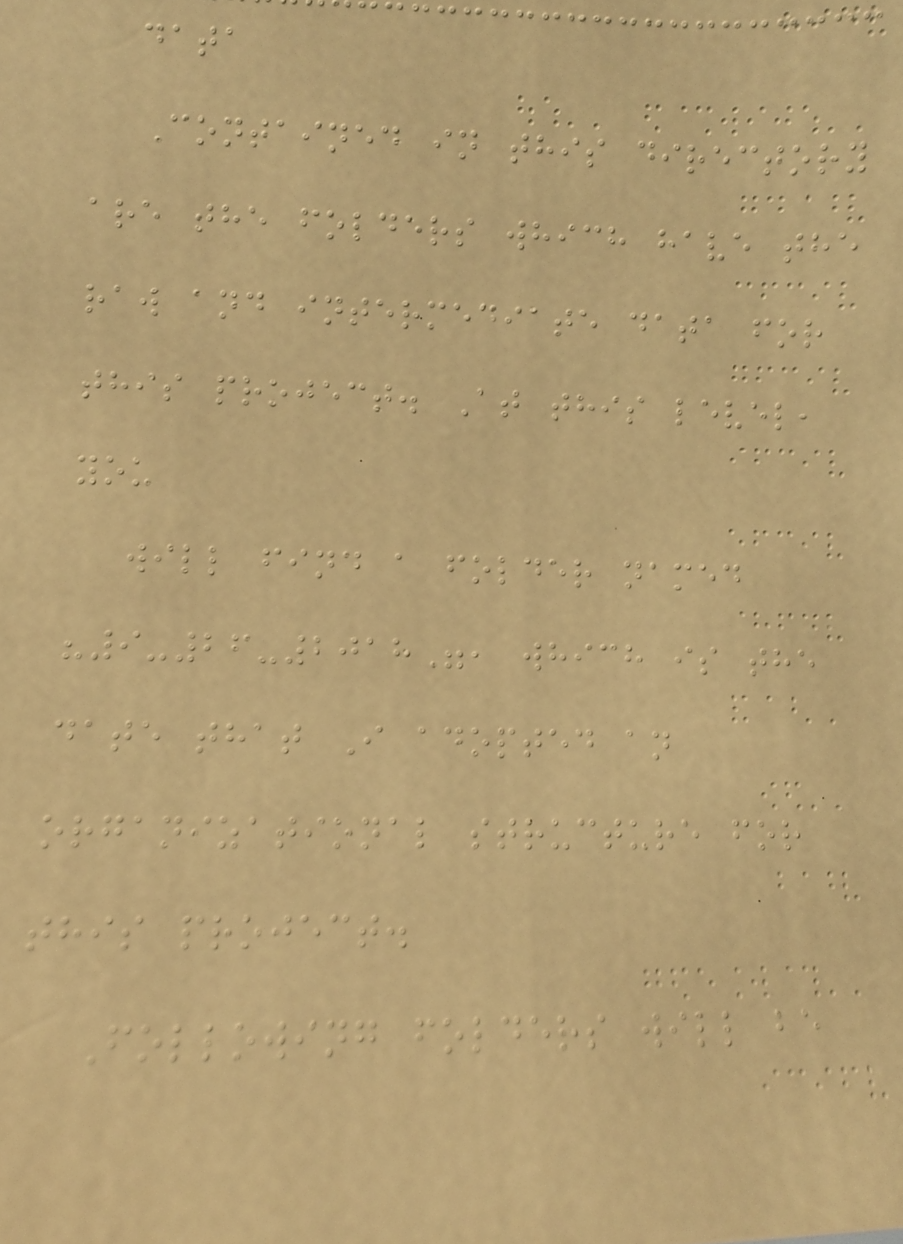data
Contained in this directory
are the folders which have the
raw and intermediate data for
this project. At this level,
you
will find a folder named
"9-26-2018", which is the
date that I adopted an
organizational structure for
this project.
Following folders will be
